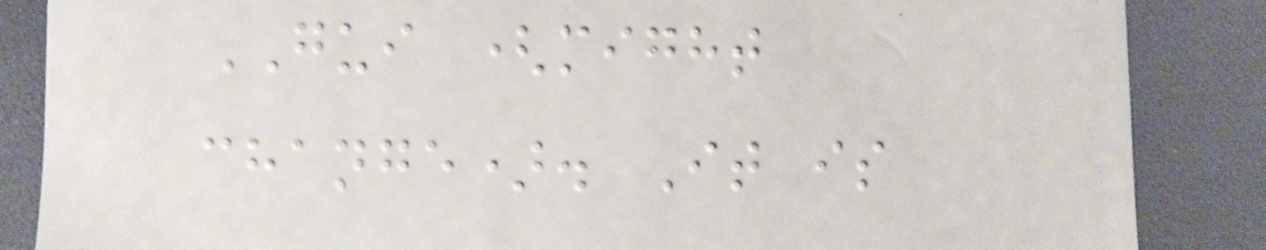GUI (might
change). It is
